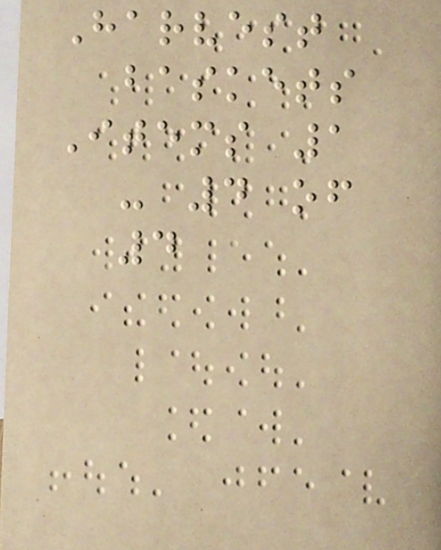Harvest
baskets
Items 1
- 4 of
4
